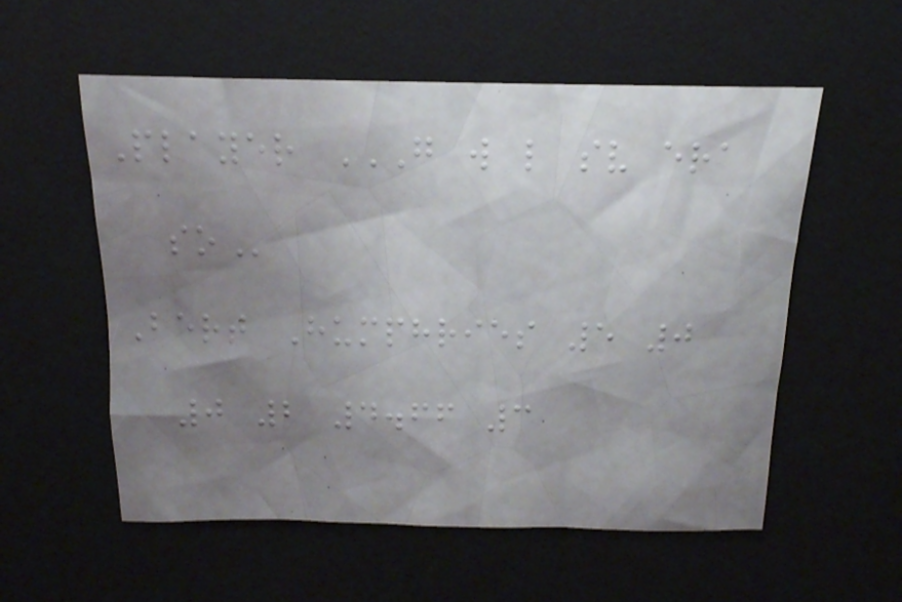Player G W L SV ERA
SO
Bert Humphries 5 0
0 2 4.66 3
